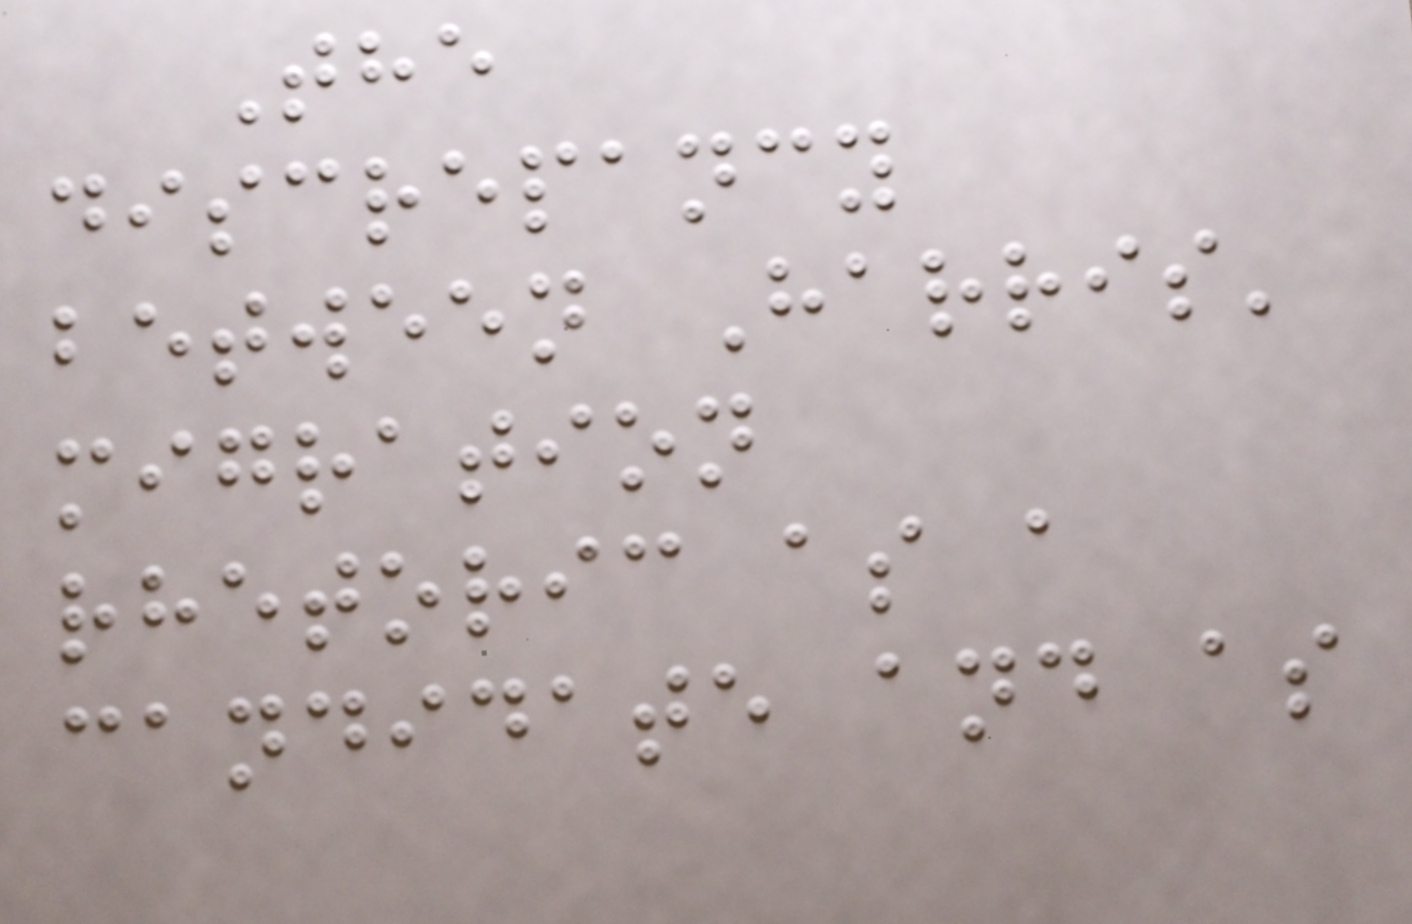The
discrepancy
between Harris'
migration
rhetoric as a
candidate and as
